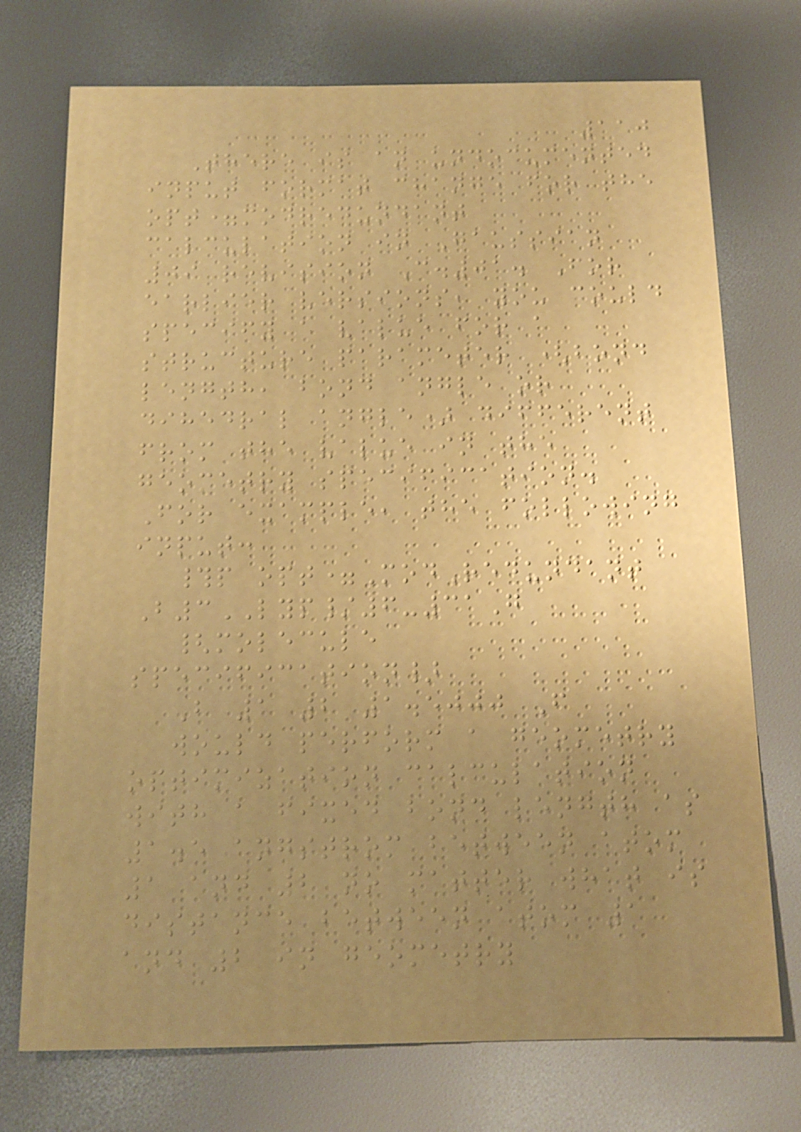110
There is an undocumented
input format change for the
opt=modredundant
calculation in Gaussian
09 revision C.01. For
earlier versions, you could
specify a value for a
structure parameter (bond
length, bond angle or
dihedral angle) different
from the value in the
geometry specification.
For example, the following
input:
#p opt=ModRedundant
B3LYP/6-31G
{molecule
specification}
B 1 2 1.5000 F
would perform a geometry
optimization calculation
with a fixed bond length as
1.5 angstrom between atom
1 and 2 no matter what is
distance between atom 1
and 2 in geometry
